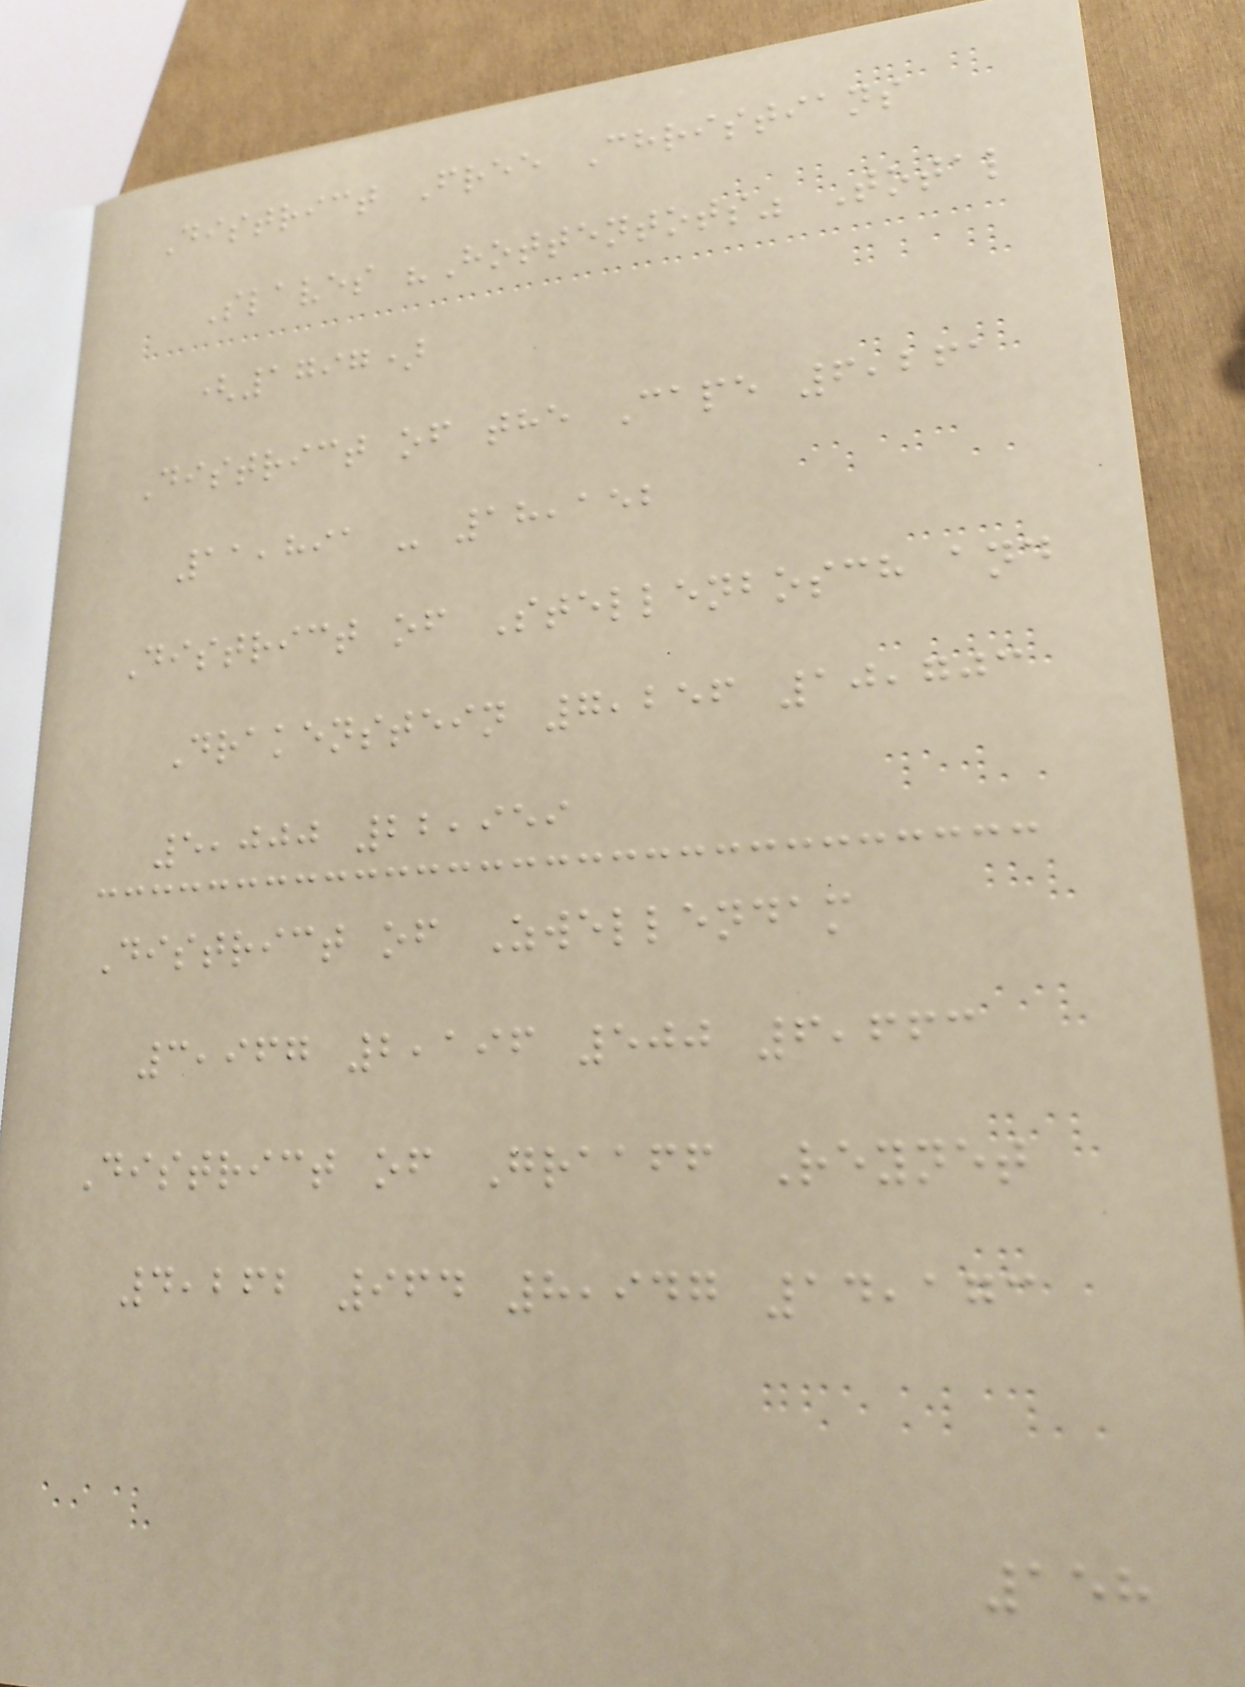District Free Christians
Slaves "Hottentots" Total
(1797)
District of the Cape 6,261
11,891 - 18,152
District of Stellenbosch and
Drakenstein 7,256 10,703
5,000 22,959
District of Zwellendam
3,967 2,196 500 6,663
District of Graaff Reynet
4,262 964 8,947 14,173
158
